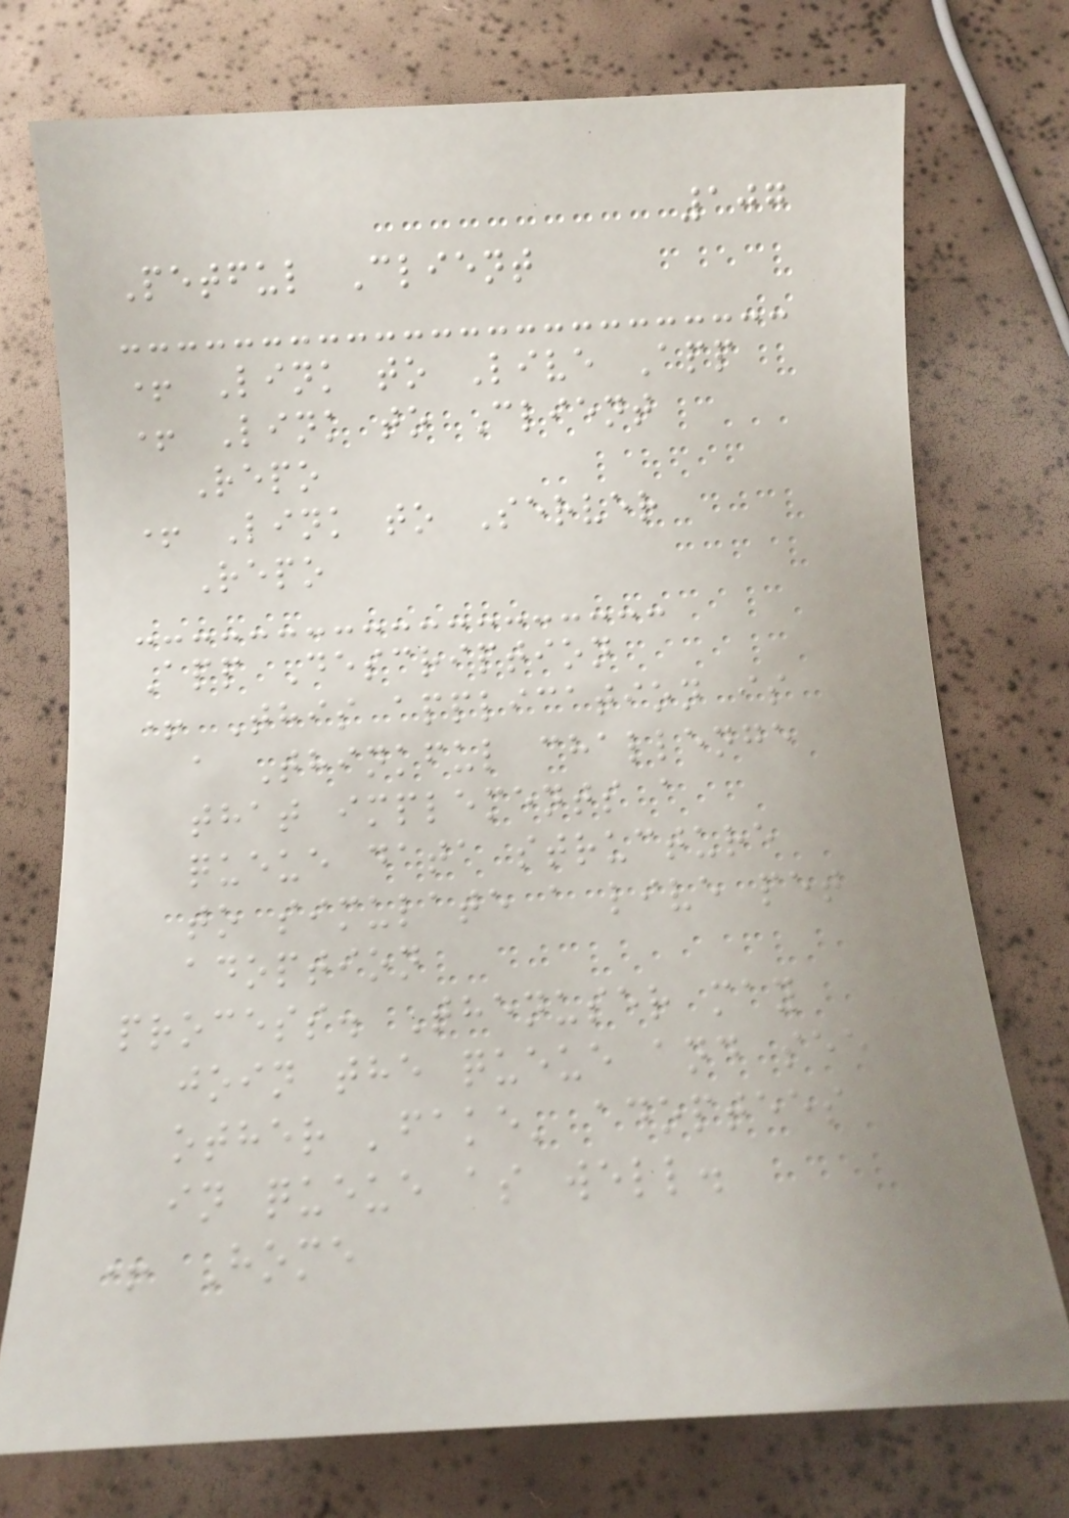107
Petful Client
+ Link to Live App
+ Link to Client
Repo
+ Link to Server
Repo
App Description
+ This application is
a Thinkful challenge
that implements a
queue data structure
to simulate a live pet
adoption
process. Thenuser may
join the queue and see
other 'fake' adoptees
in queue as well.
+ Home
